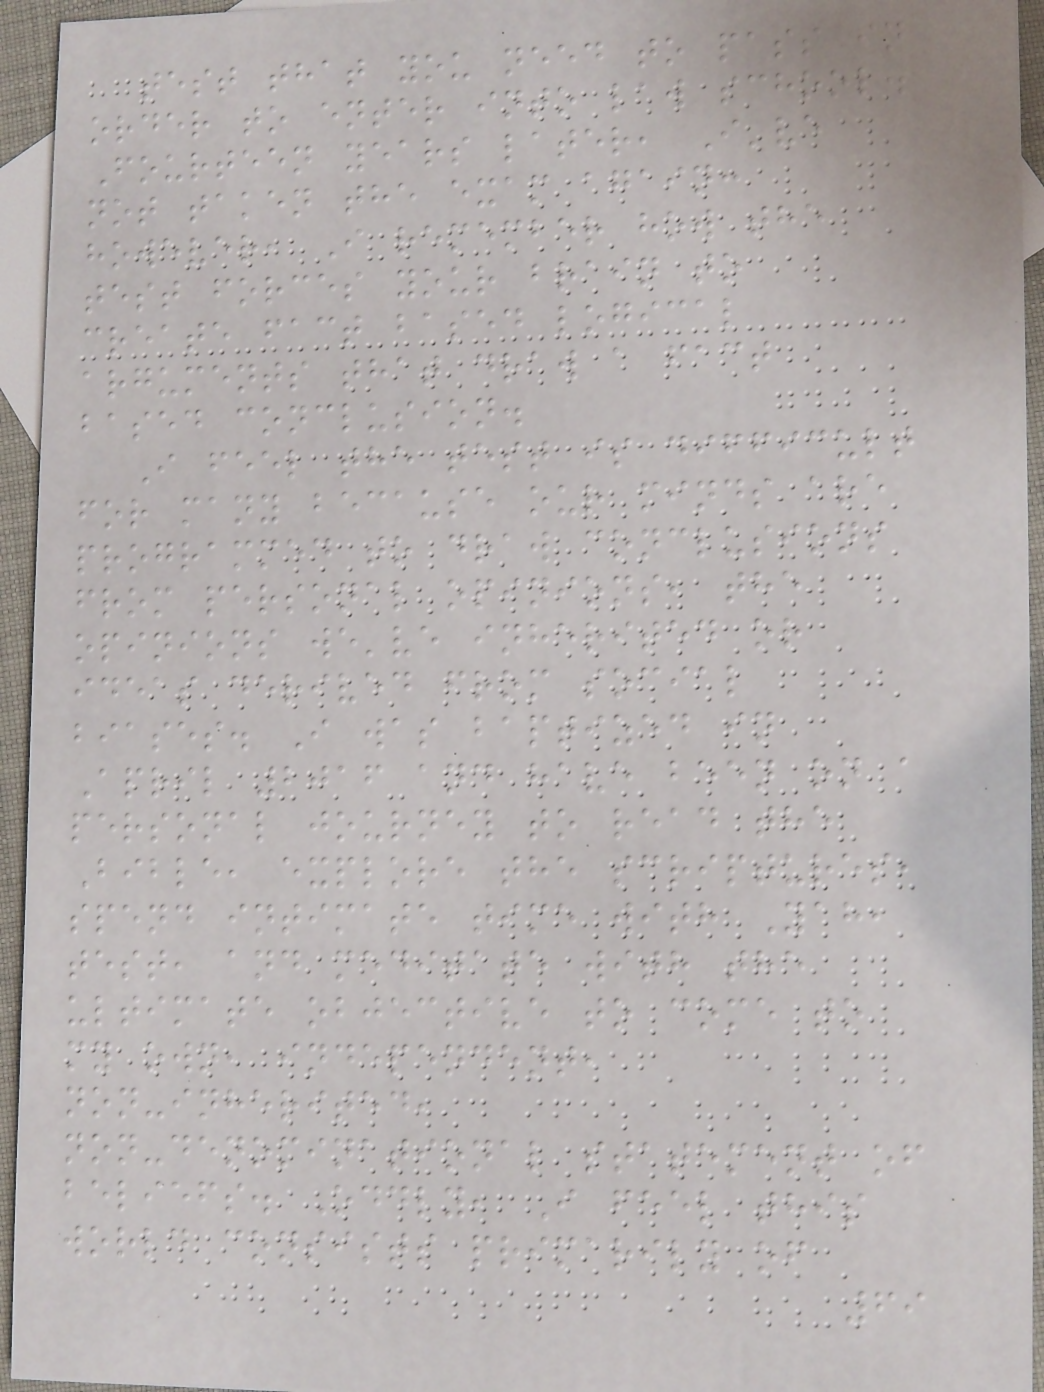test that you need to pass in
order to enter into law school.
Fourteen years later, I've
not taken the exam again:
however, I remember how the
test forces your brain to
create fact based logical
arguments that draw a fact
based conclusion.
I feel the test is difficult
for many because our minds are
programmed to draw conclusions
from personal opinions, the
opinions we've inherited or
ideas derived from social
biases. I was baptized in
April 2016 and have been on a
personal journey to read the
Bible, explore the scriptures,
spend intimate time with Yah,
test, and meditate with the
ultimate objective to come to
my own, independent,
non-inherited,
non-denominational statement of
beliefs. Oddly, I feel this
world consists primarily of
69
